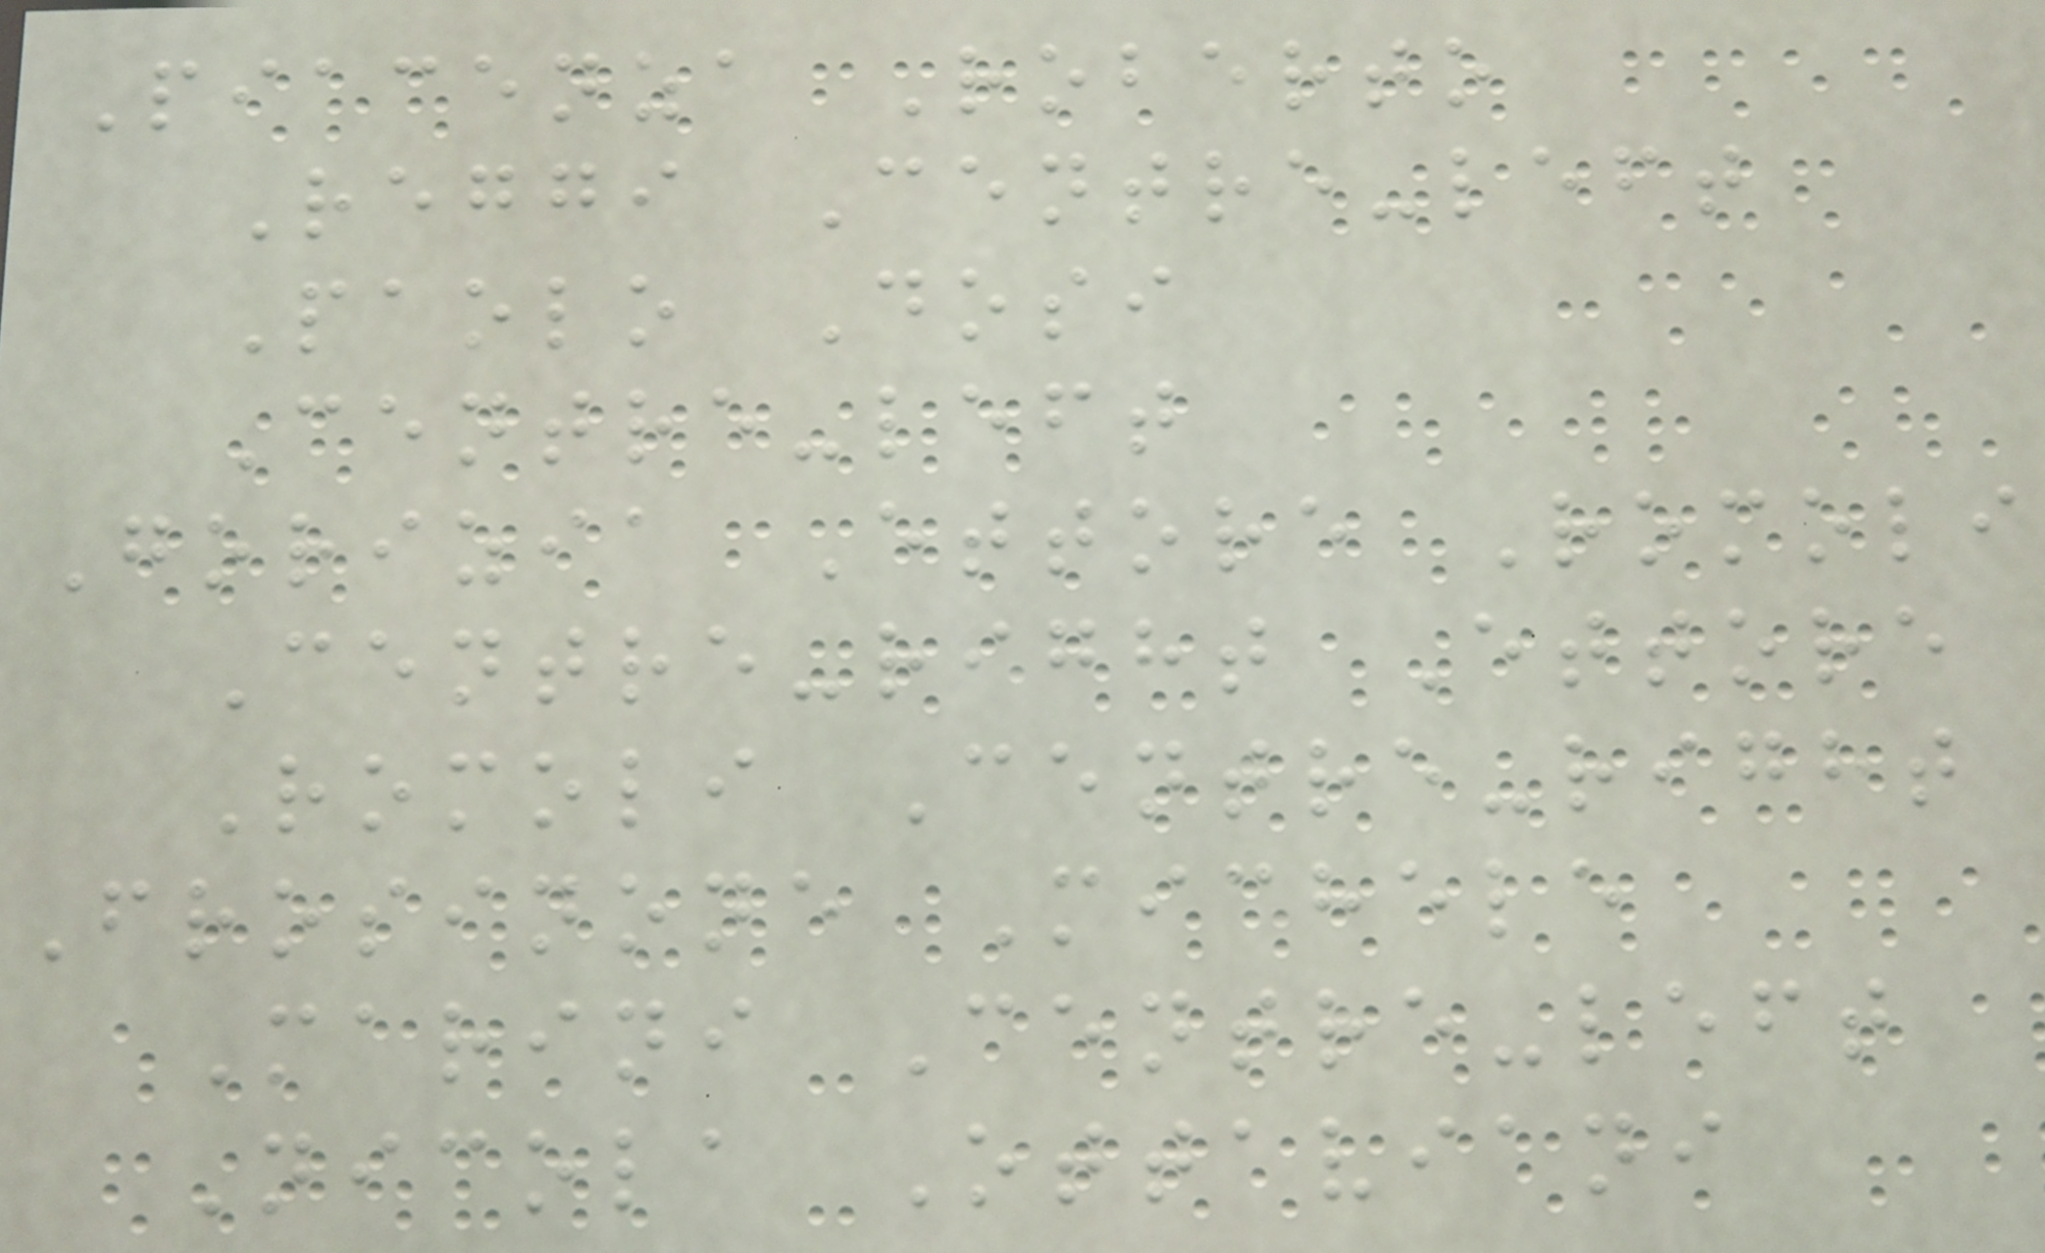Piacenza Roberto
Reggi Centre-left
Paolo Dosi
Centre-left
Gorizia Ettore Romoli
Centre-right Ettore
Romoli Centre-right
Frosinone Michele
Marini Centre-left
Nicola Ottaviani
